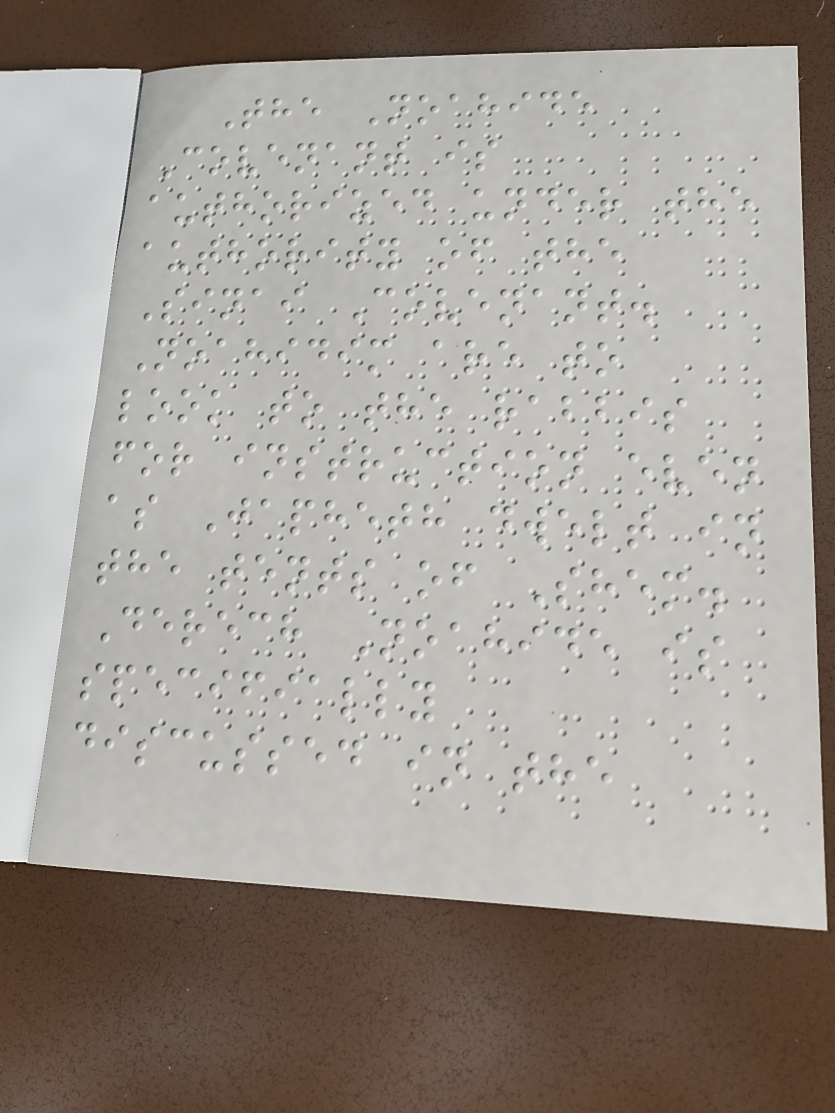The Noahide
Covenant is
authorized under the
authority of the
Sinai Covenant.
Noahidim are to
look to the rabbis
for instruction even
as Japheth dwelt in
the tents of Shem.
Derech Noahide is
specifially
discussed in the
